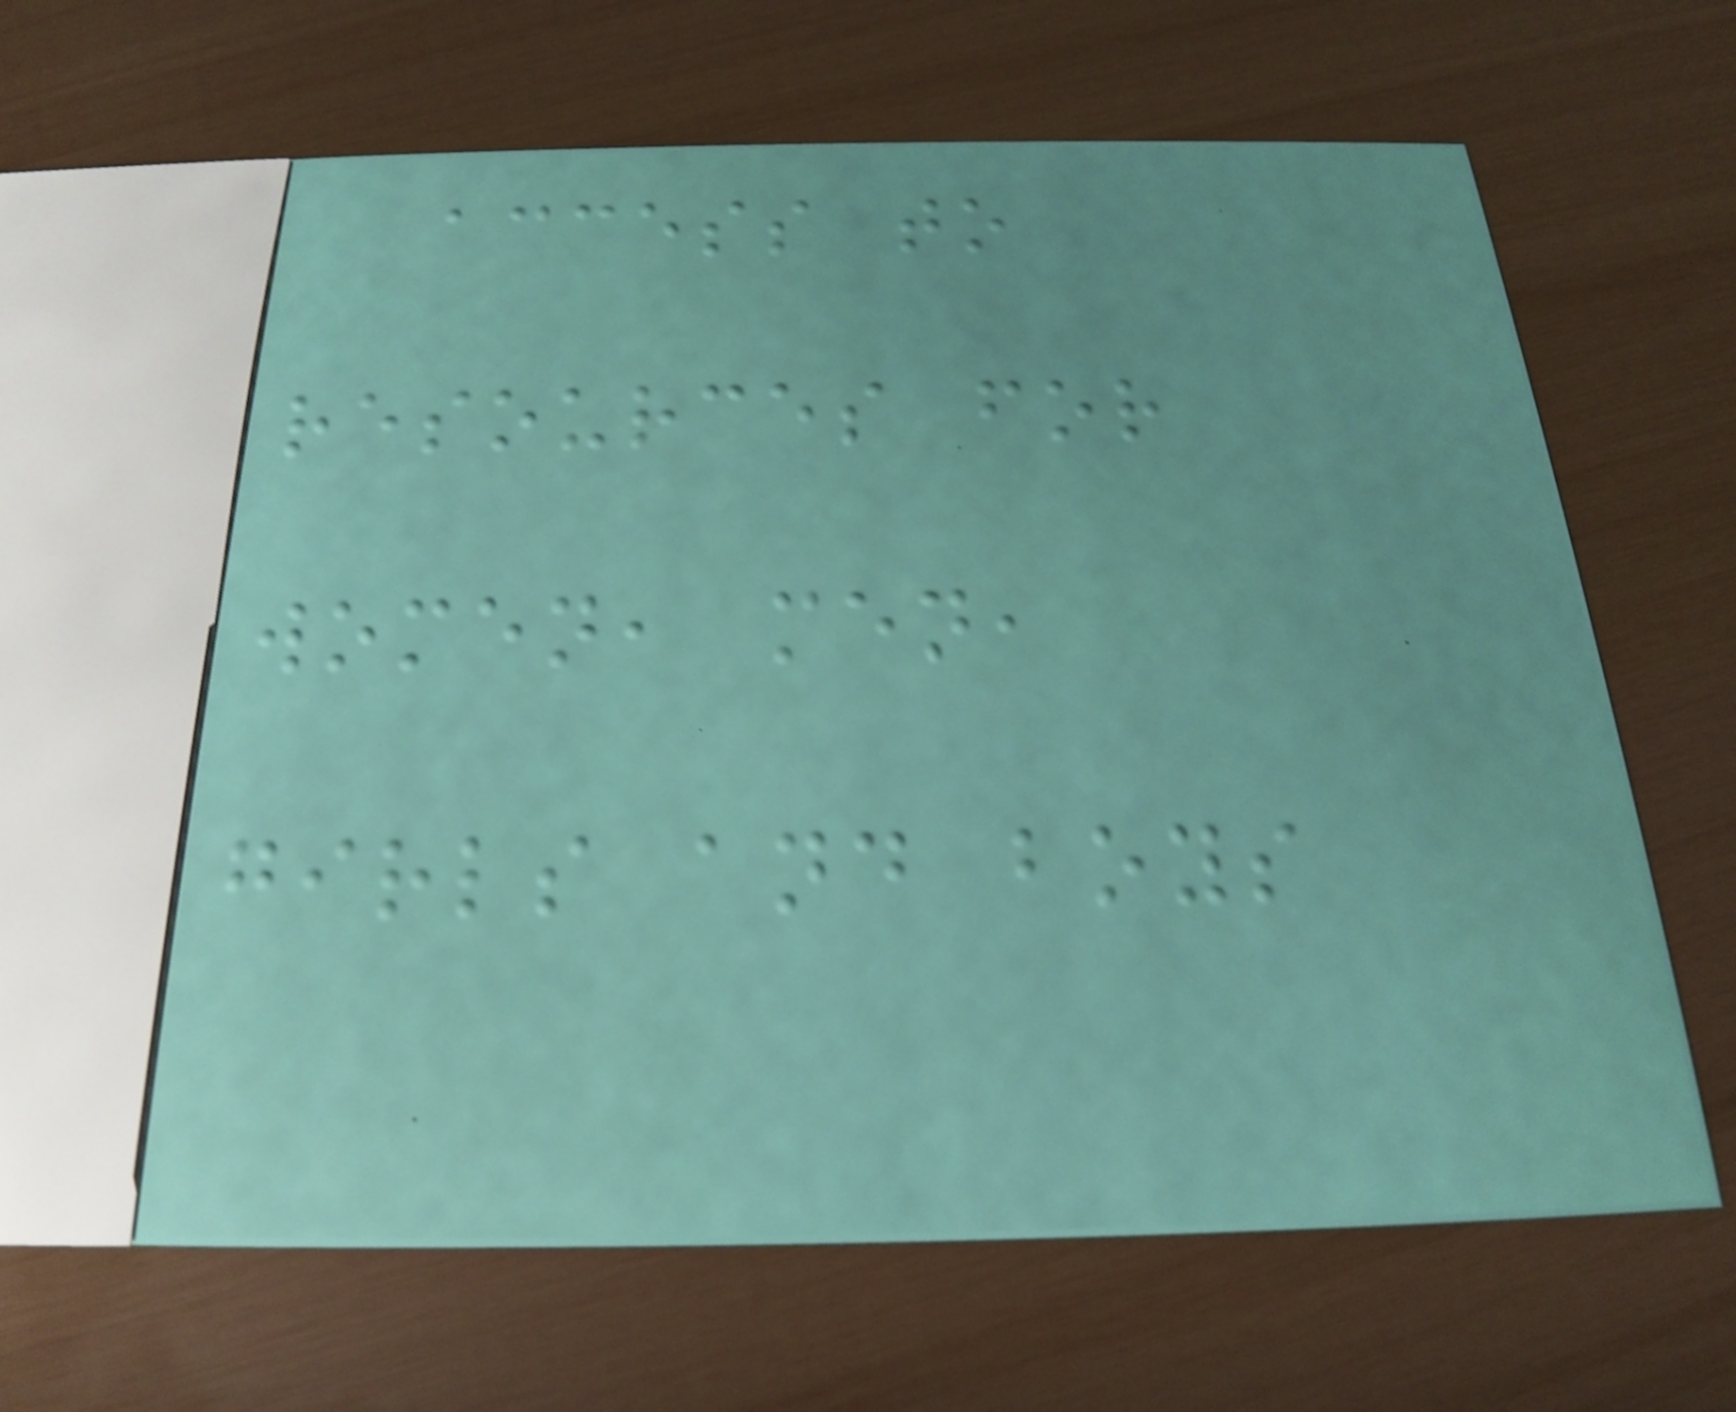access to
resources for
women, men,
girls and boys
